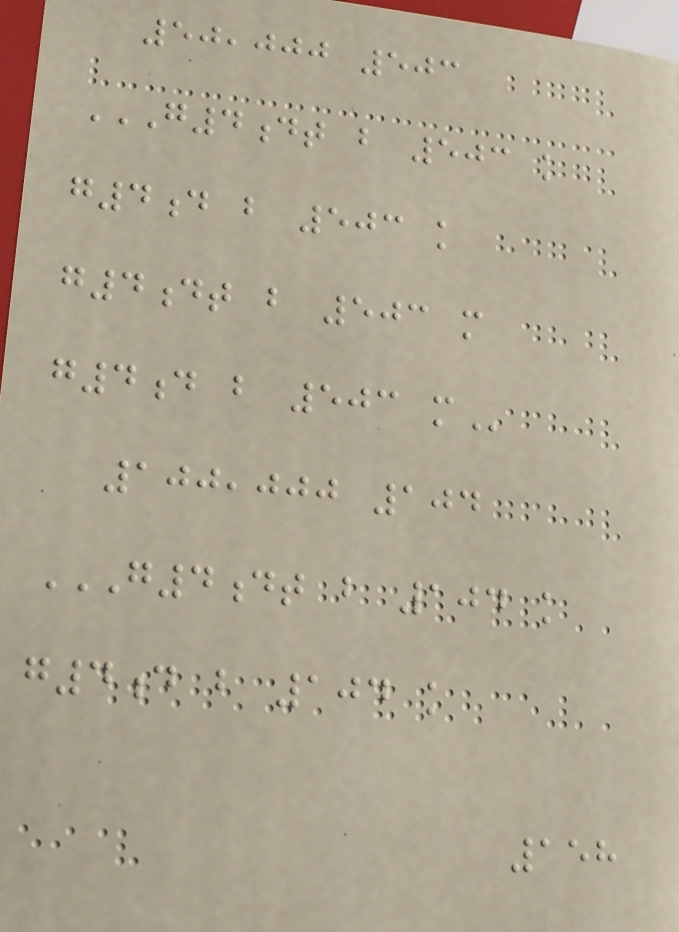50,000 503
G4DT B 503 K
G4D B 503 K
G4DT B 503 M
G4D B 503 M
100,000 104
G4DT B 104 K
G4D B 104 K
158
